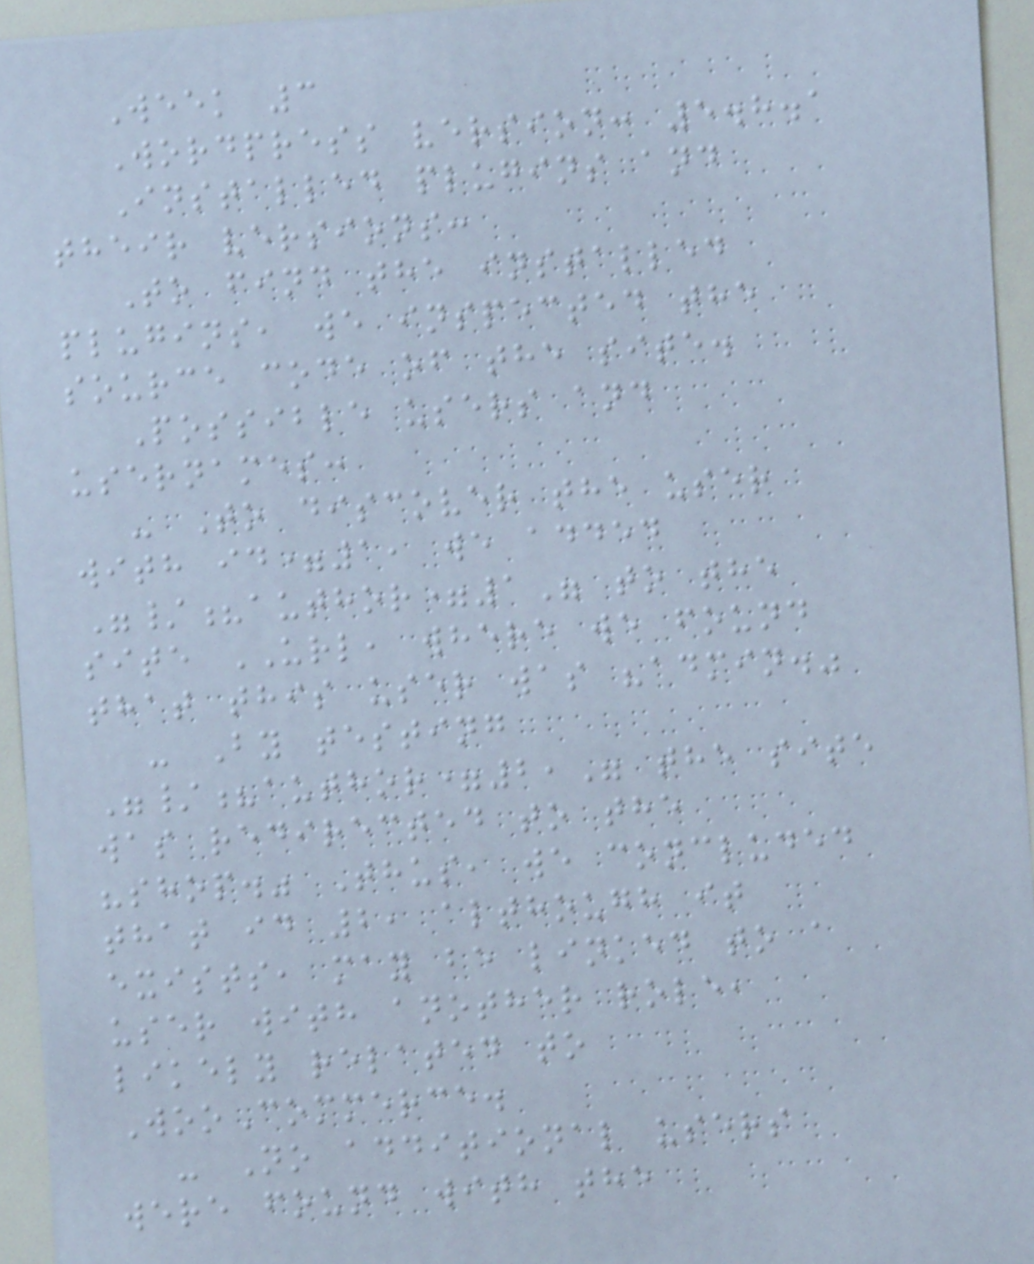Week 3
Wordpress version: 5.8.1
Installed plugins and
their versions:
To find the installed
plugins, we inspected the
source code of the site.
Possible users and
usernames:
- To discover the user
with id=1, we added
"/?author=1" to the
site URL, where we found
that this user was "admin."
- By testing
"/?author=2," the site
was redirected to the
"shop." Thus, we concluded
that id 2, although it
exists, may be linked to a
user with another role,
likely related to
WooCommerce.
- No additional users
were found with the
